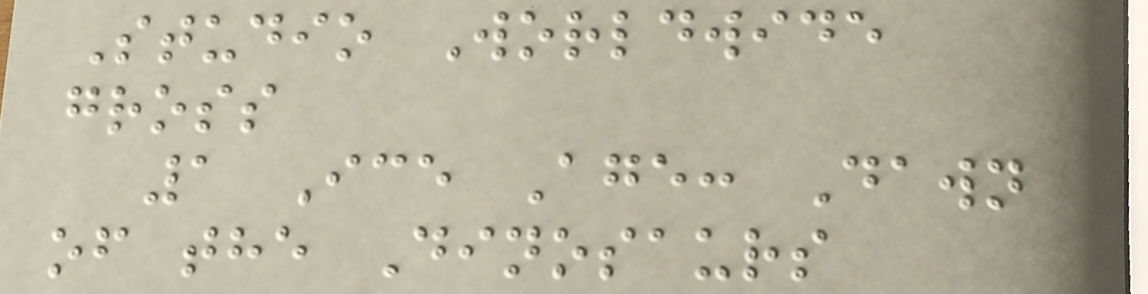Studio Worldwide
gross
1 Ice Age: Dawn
of the Dinosaurs
